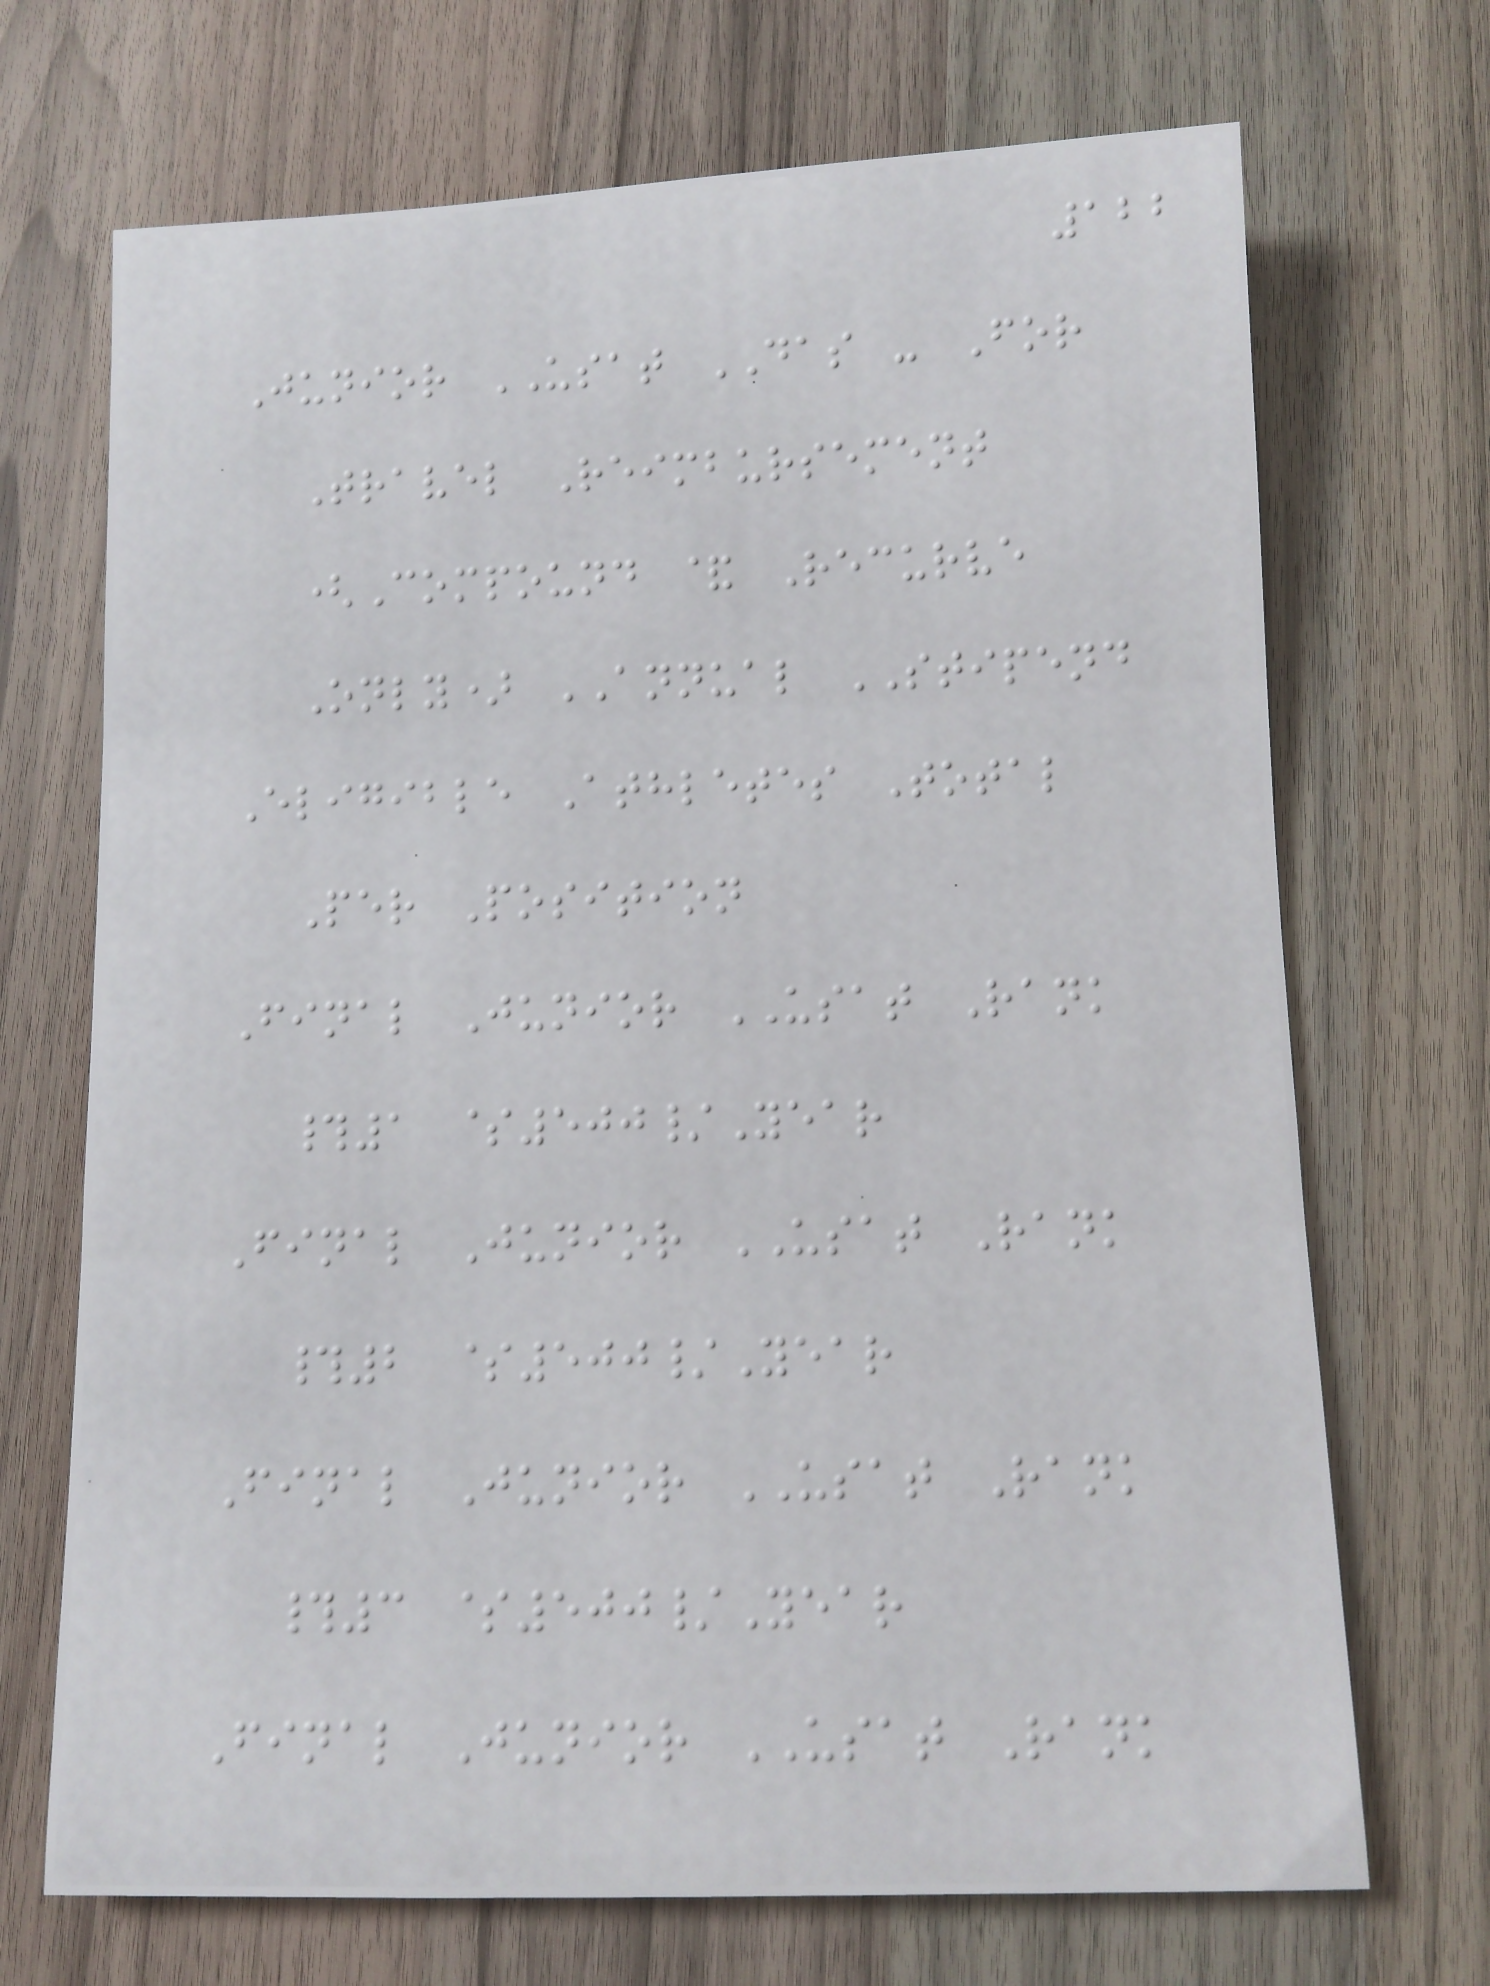122
Junior USAT DAS - For
Travel Reimbursement
(Compound & Recurve
Only) ANNUAL STIPEND
Eligible Athletes Total
Per Position
Final Junior USAT Rank
#1 $500/Year
Final Junior USAT Rank
#2 $500/Year
Final Junior USAT Rank
#3 $500/Year
Final Junior USAT Rank
